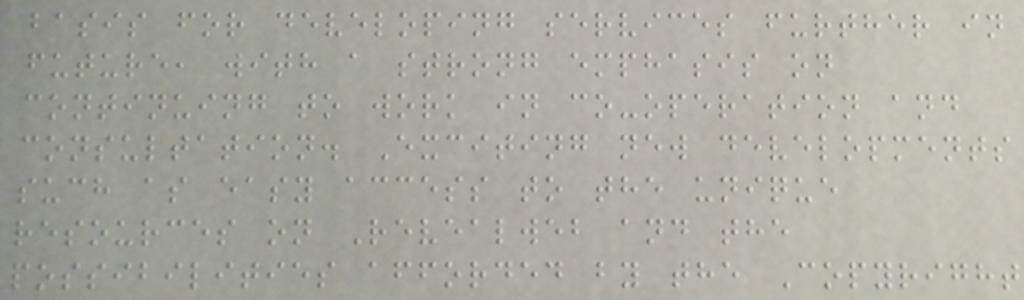basis for developing services further in
future, with a strong emphasis on
continuing to work in co-operation and
consultation. Exciting new developments
such as easy access to the unique
resources on Revealweb and the
possibilities afforded by the Copyright
